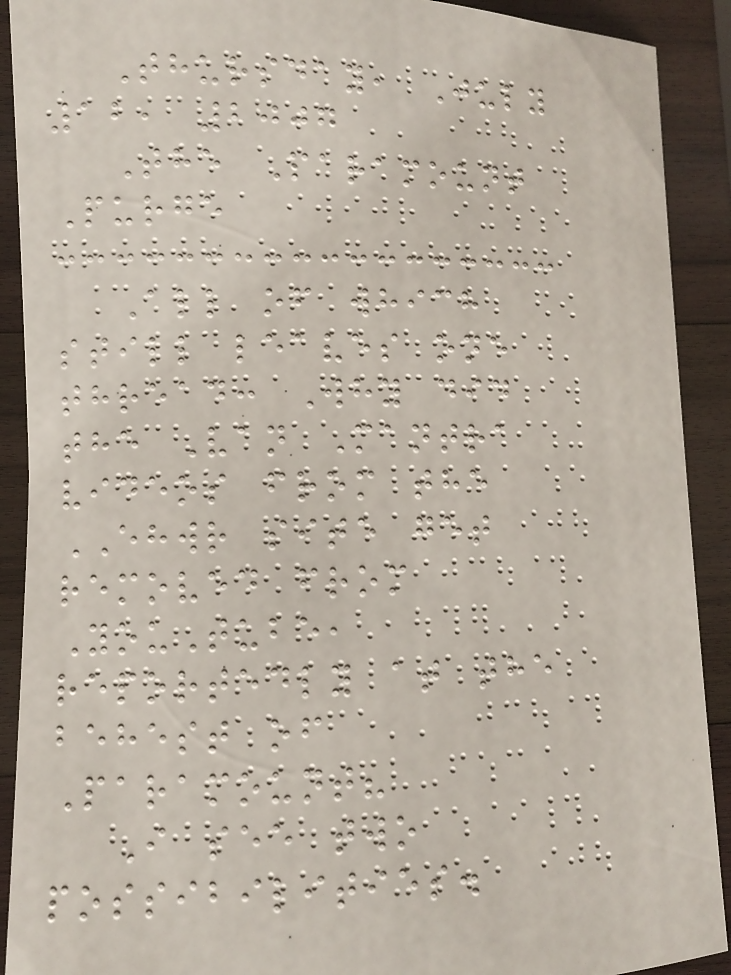Thursday, July
12, 2007
The Paramount
Purge
All of which
still leaves one
thread: Why did
the Van Mantra
videos from the
EHWR site get
removed from
YouTube,
reportedly at the
behest of
Paramount?
I see two
possibilities.
